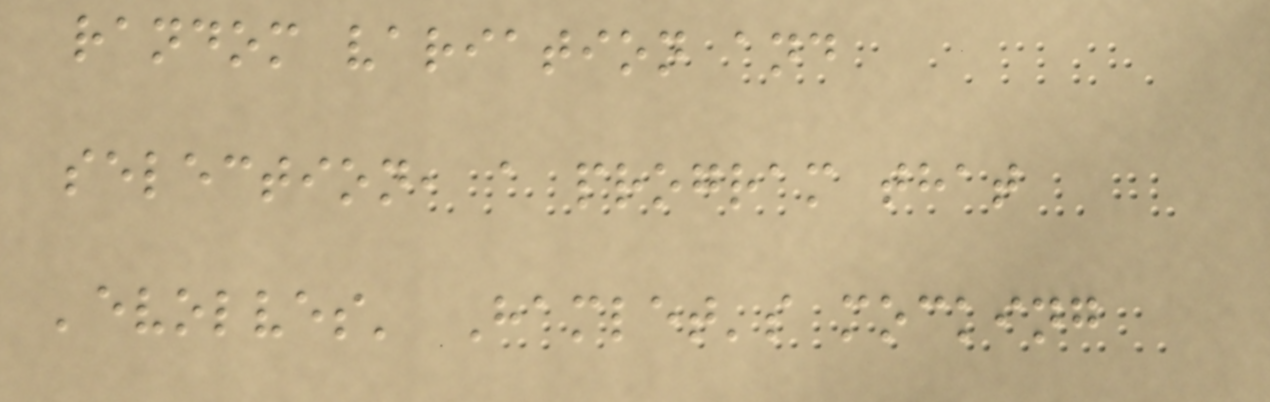random variation and
selection, a program that
'evolves' Hamlet's mocking
